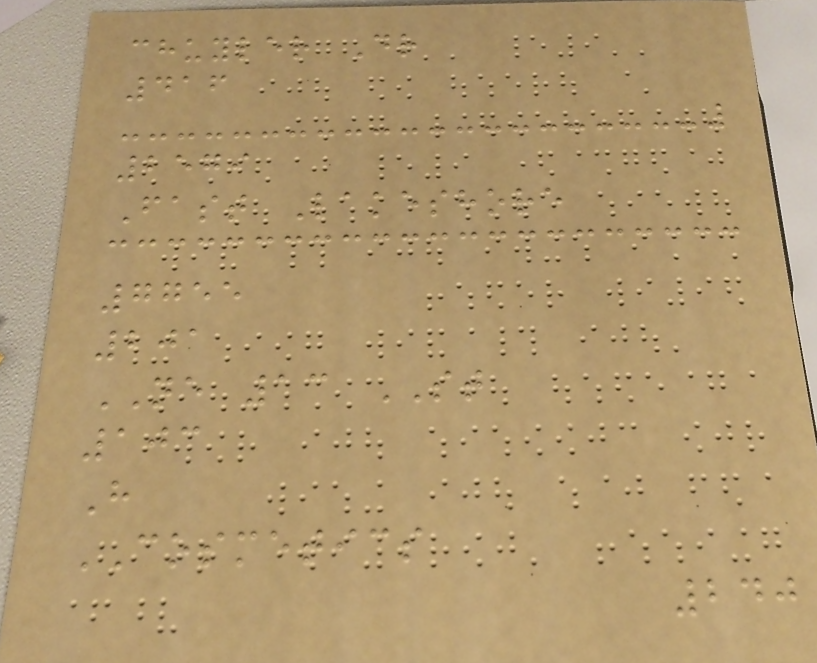chuyler Dr
416
2579
Fast Lakeshore
7755
201
NE 13 ST
103
H
COSMETICS
240
